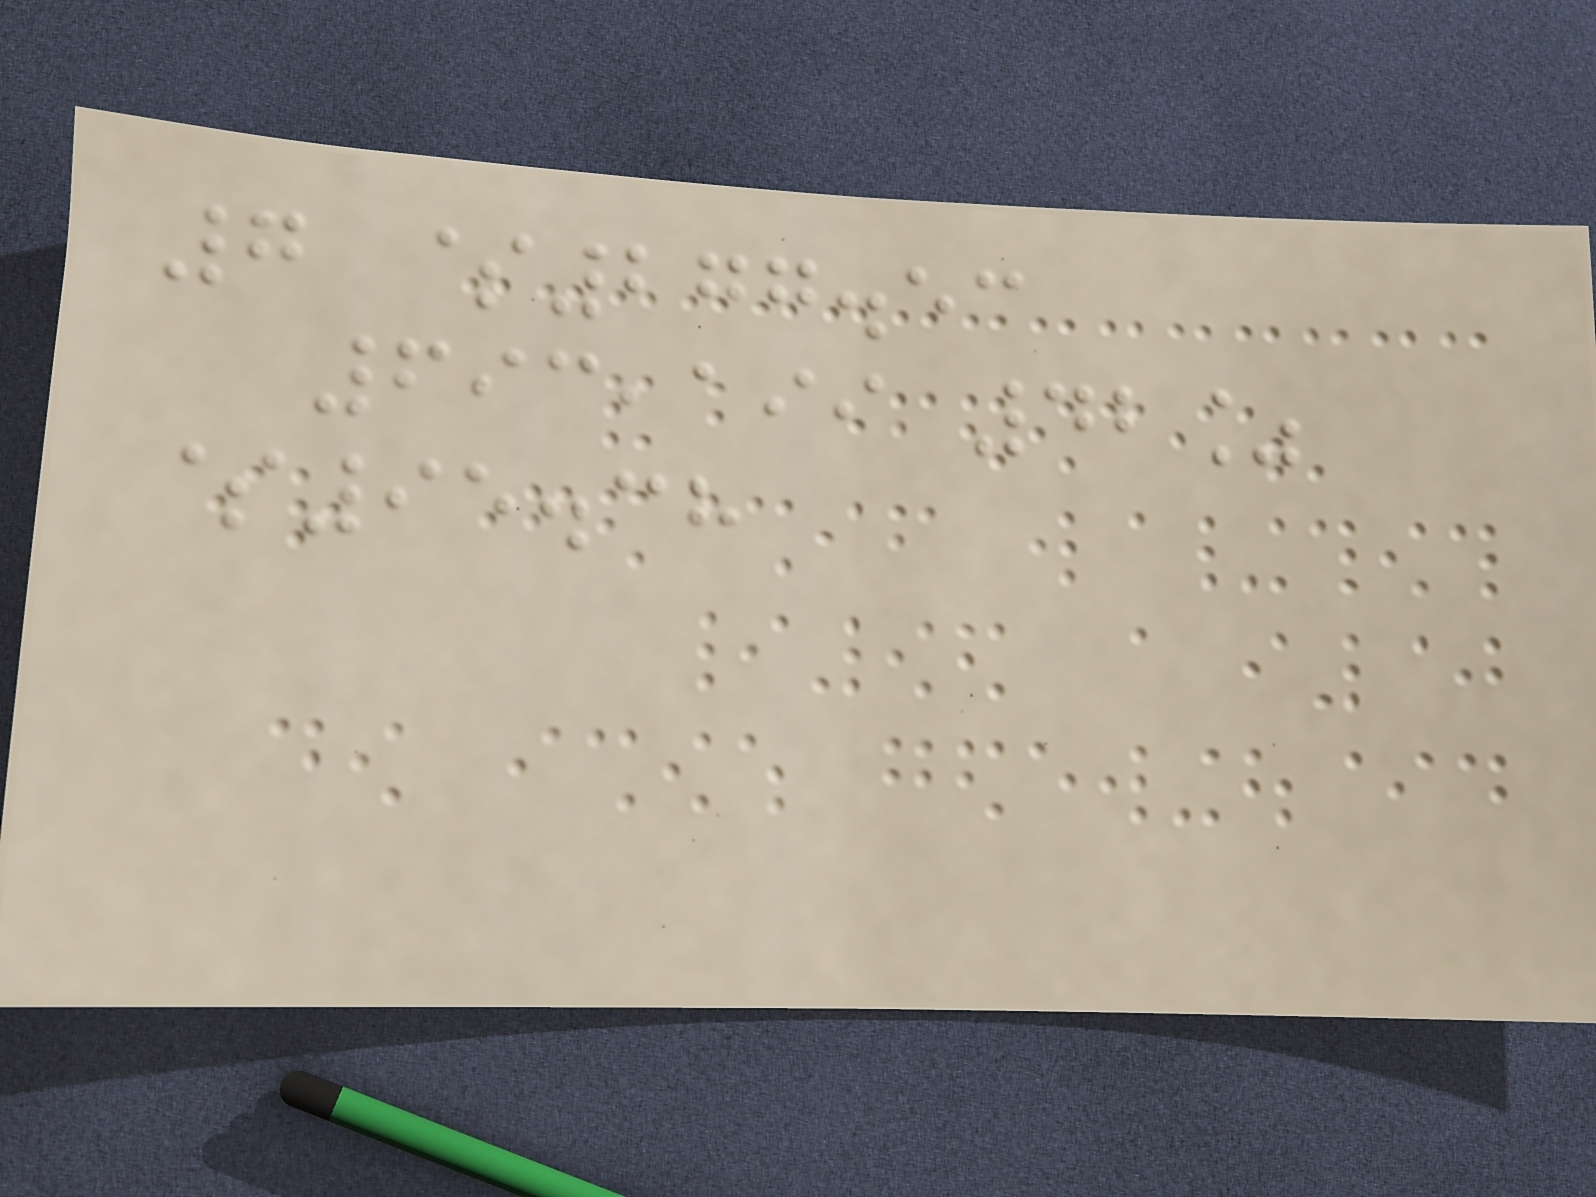7 $277.53
693,199 42%
$95.38
